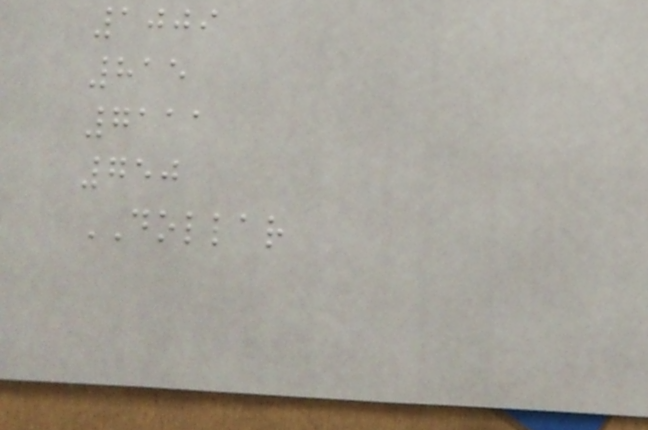1009
815
7111
750
DOLLAR
